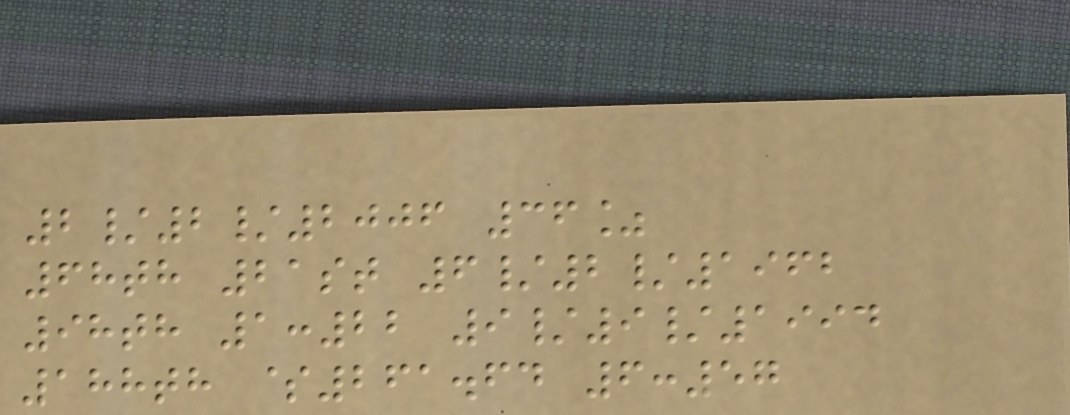2/2/2006 36%
68th 21st 6/2/1962
98th 1:22 9/9/1994
188th $261.64 6:57
